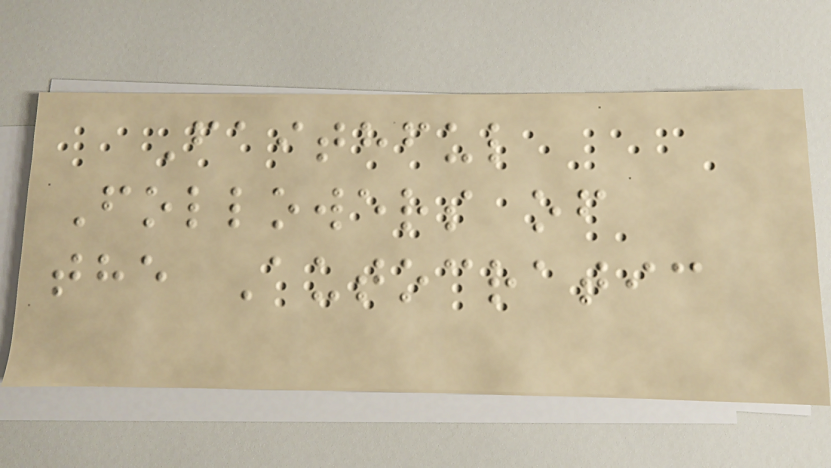Faithful
Followers of
the Autocratic
